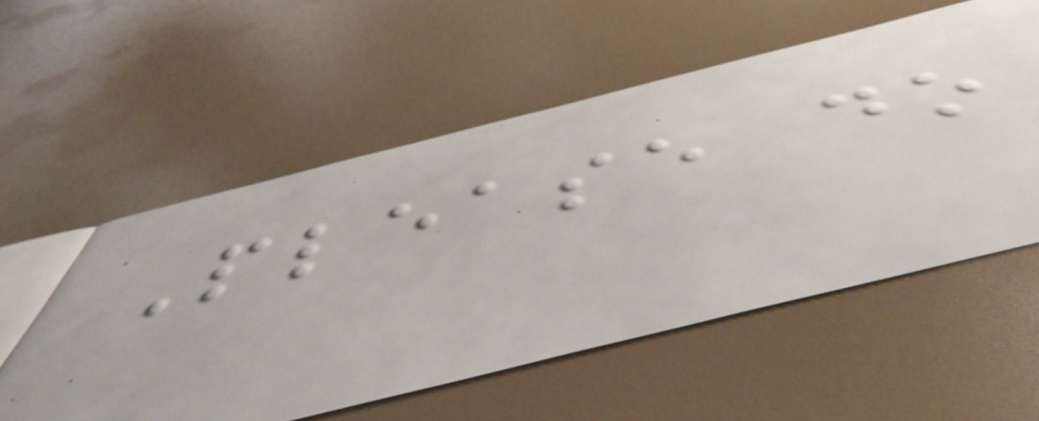Please do
